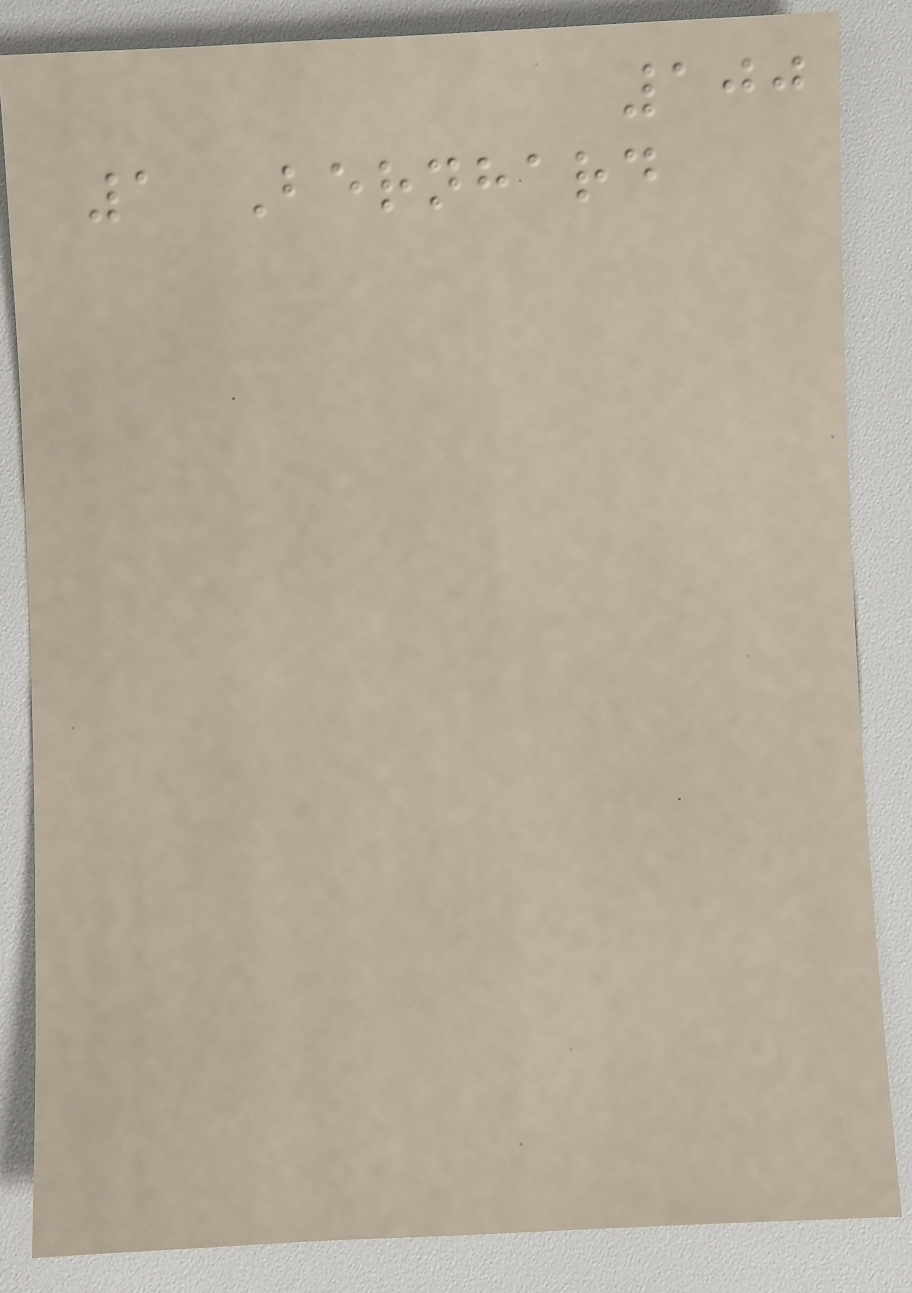100
1 Bernhard
